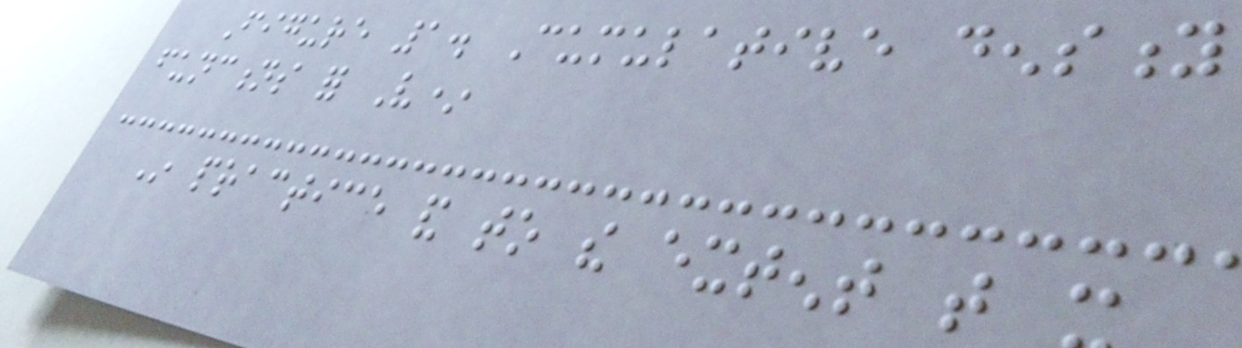Figure 1. Cumulative density
functions for V*
In practice and to the extent that it
